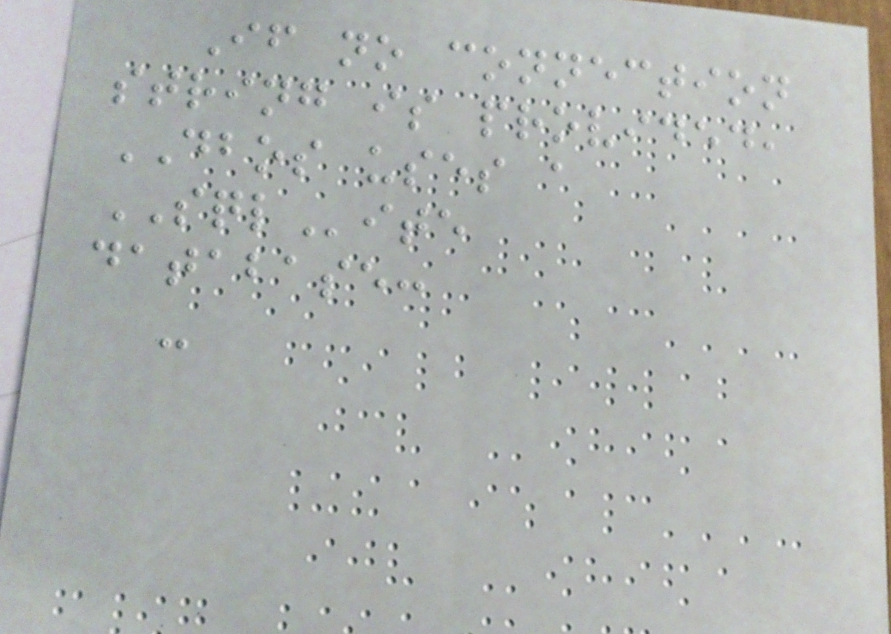If no connection
string is provided,
DBOS uses a
SQLite
database:
-
